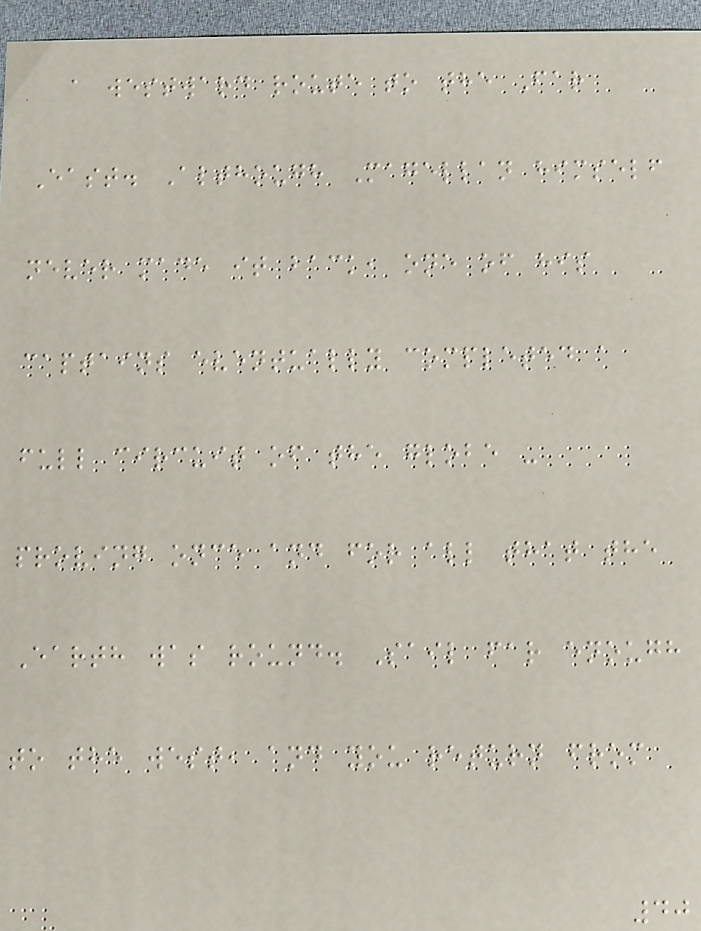a westward route to the Far
East. Although Magellan himself
never made it back, one of his
captains eventually completed a
full circuit of the globe -
proving once and for all that the
Earth was round. Sail far enough
to the west, and you return from
40
